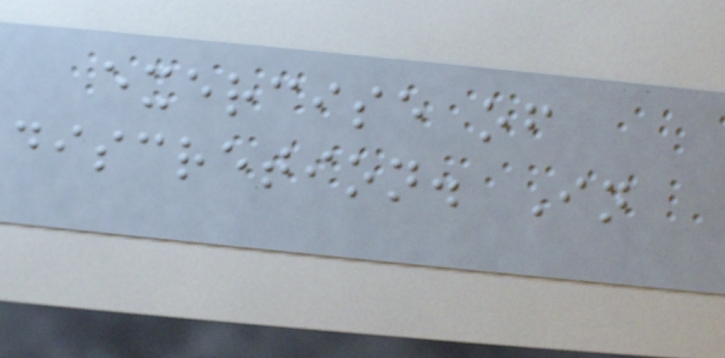exercise of
discretion. In
